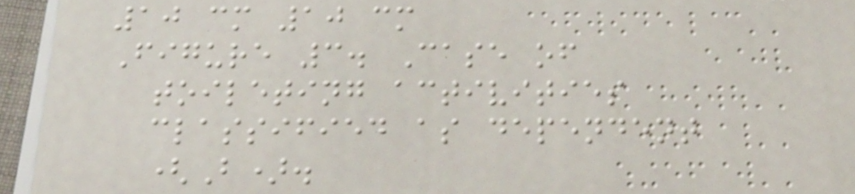10 cm 10 cm
Figure 3. Case of
toileting activities
classified as dependent
(B).
